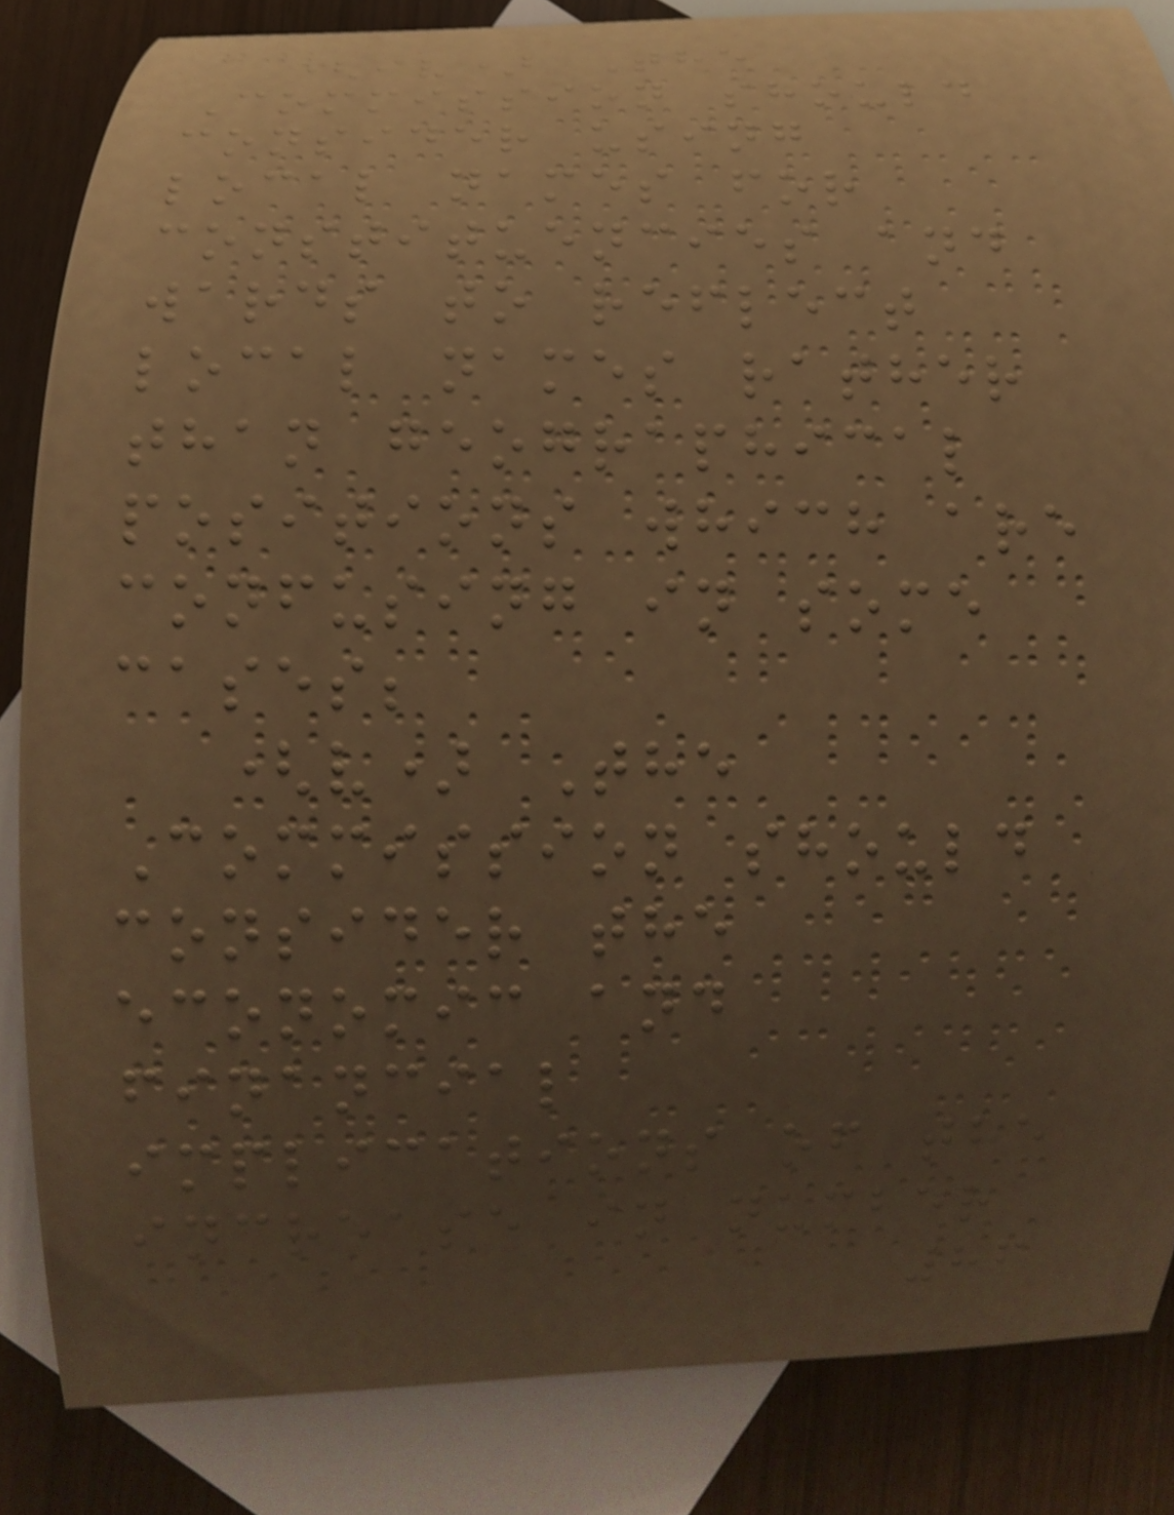(iv) The
Commission should
consider using
local names for
constituencies and
wards to reflect
local names rather
than geographical
positions which are
confusing in some
cases;
(v) The
Commission should
consider the
economic and
financial
implications of the
increase in number
86
